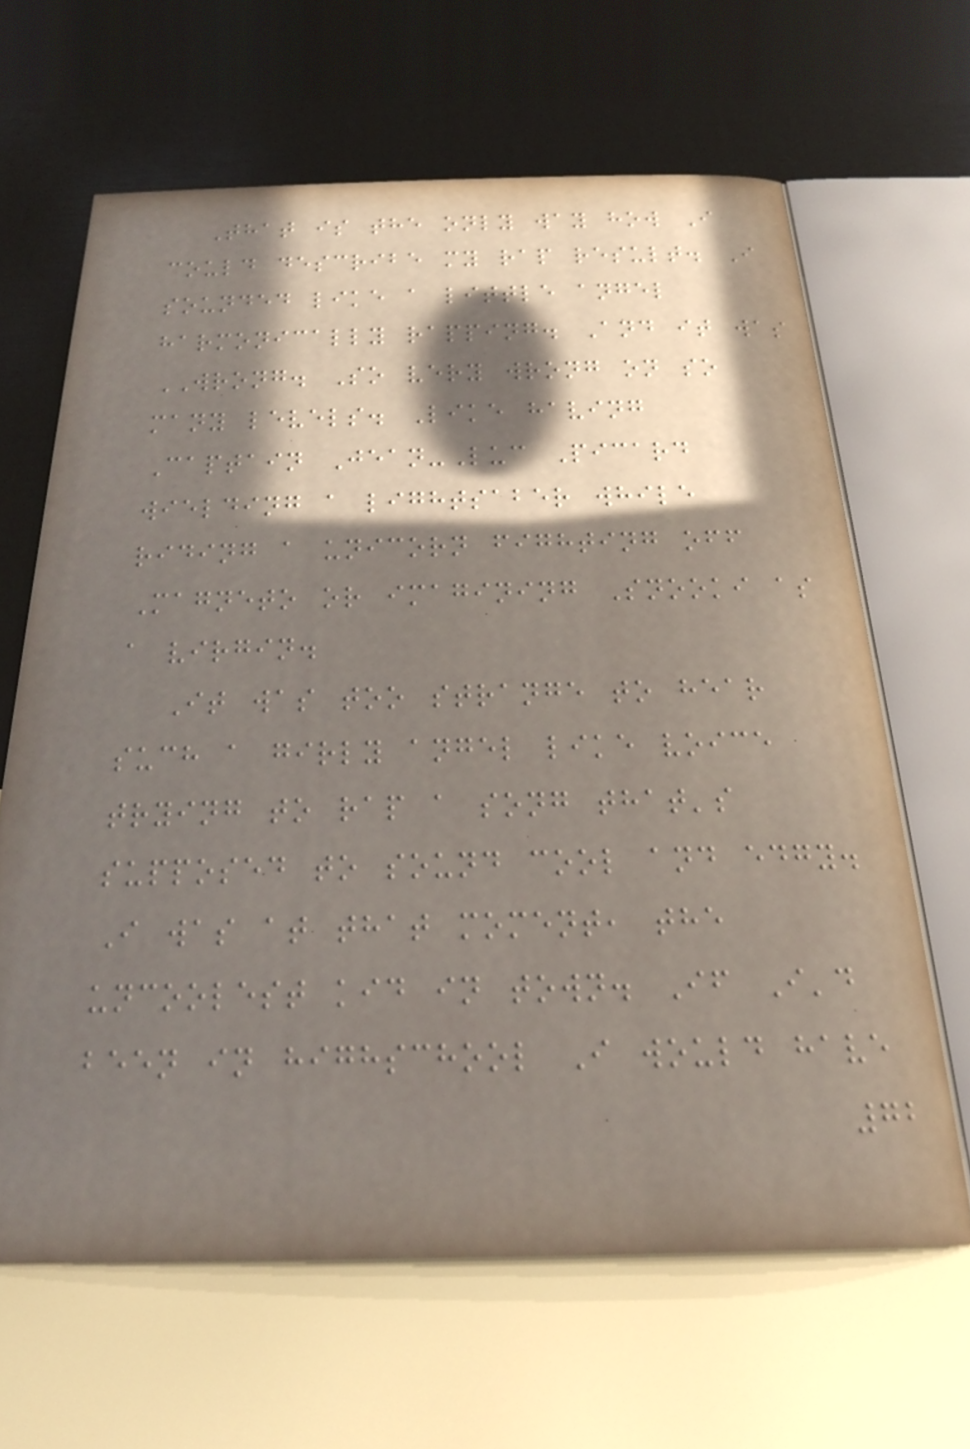That is the only way how I
could describe my rap result. I
sounded like a little angel
harmonically rapping. And it was
WRONG. So very wrong on so
many levels. Like having
Captain Jean-Luc Picard
wielding a lightsaber while
riding a unicorn fighting off
Magneto or imagining Snooki as
a virgin.
It was too strange to hear
such a girly angel like voice
trying to rap a song that's
supposed to sound cool and edgy.
I was at that moment, the
uncoolest kid in town. If I'd
been in highschool I would have
72
